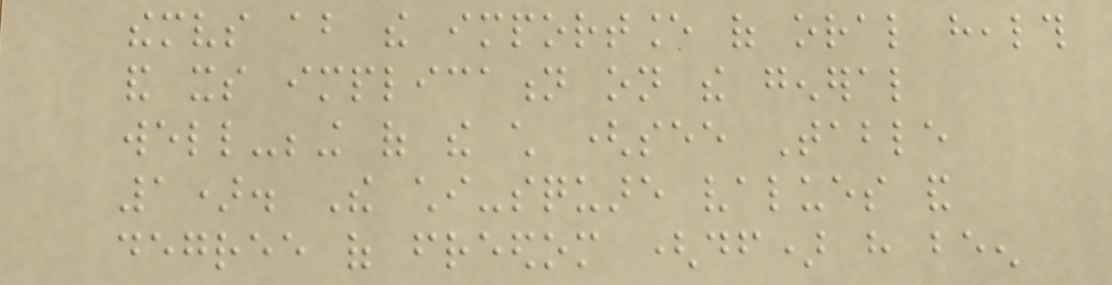themselves about the importance of oral health
and its implication on the general
well-being of the child (see Table
1). The chi-square values and
degree of freedom (df) have been
